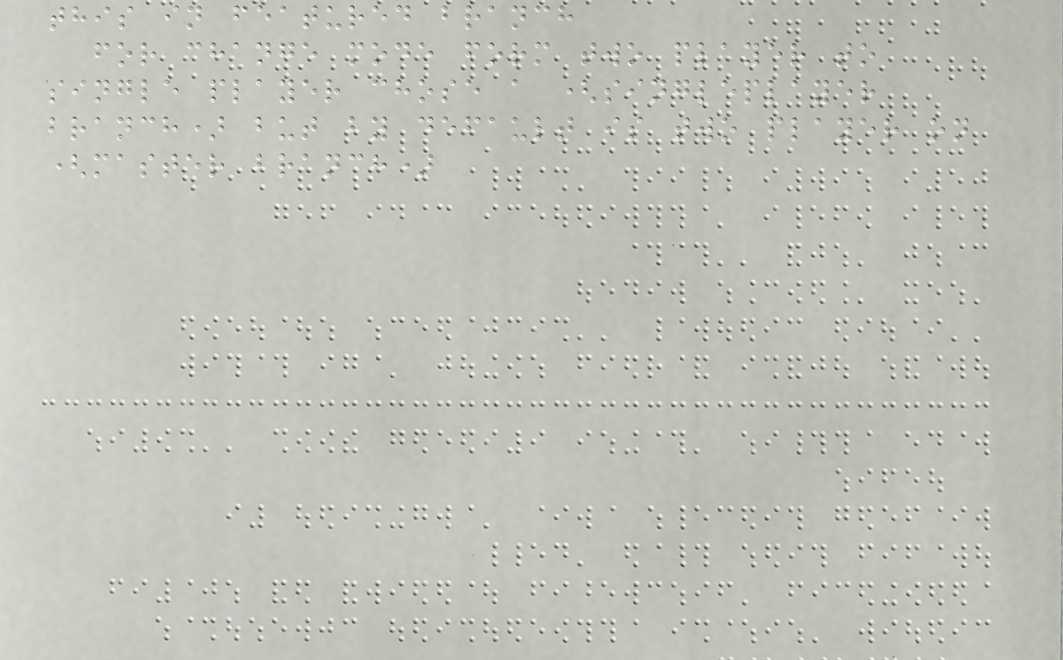this in featured branch
for change mode form two player to
single player chose a (singleplayer
branch) but by default is two player on
(master branch)
